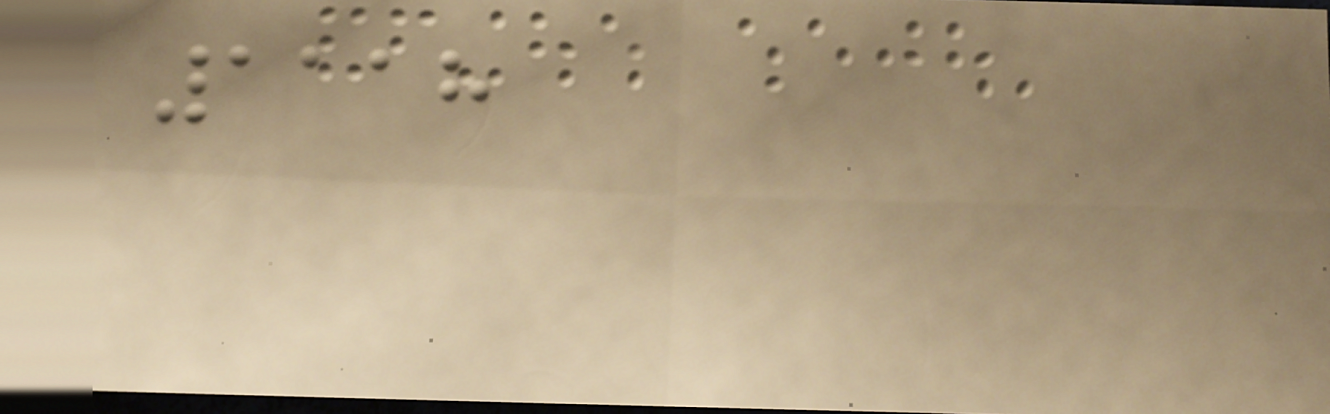1118
